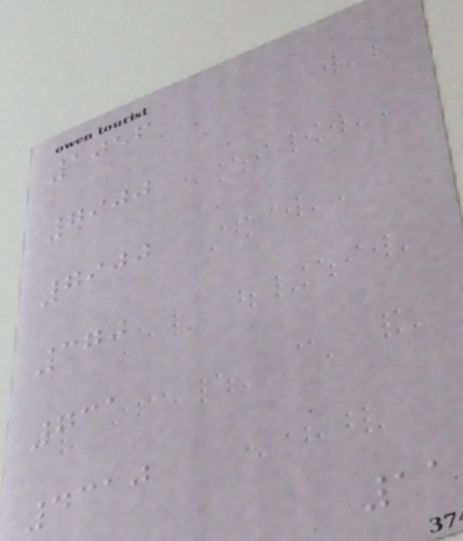1056
7900
7900
370
731
4310
11
